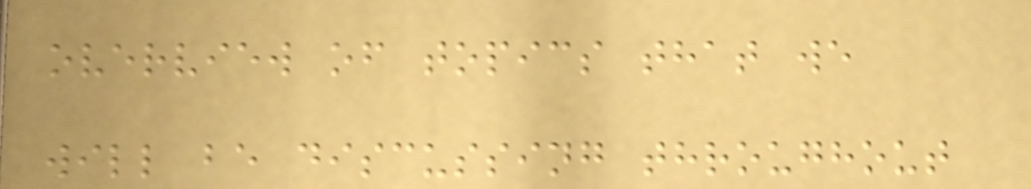overview of topics that we
will be discussing throughout
